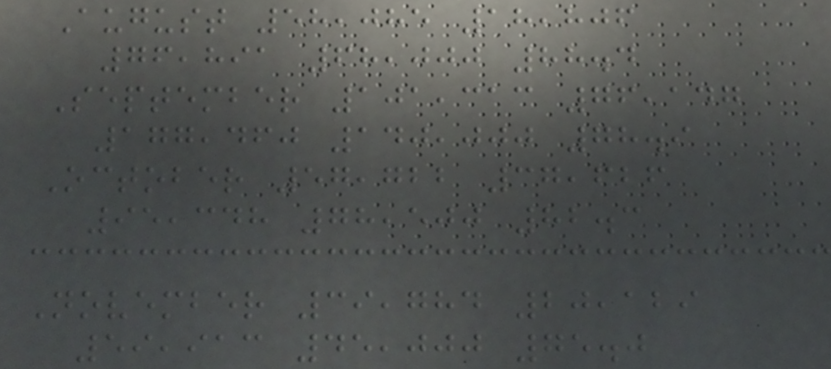August 58,085 18,806
76,891 68,000 88.4
September 101,313 76,147
177,460 140,000 78.9
October 57,722 37,626
95,348 78,500 82.3
November 39,784 20,129
59,913 45,000 75.0
